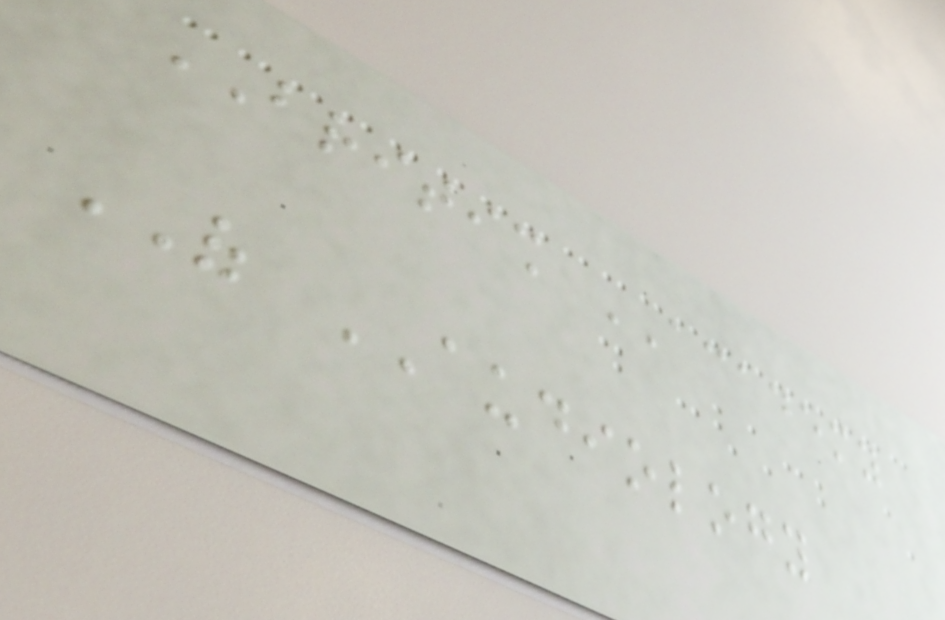BRITISH ACADEMY
OF AUDIOLOGY
